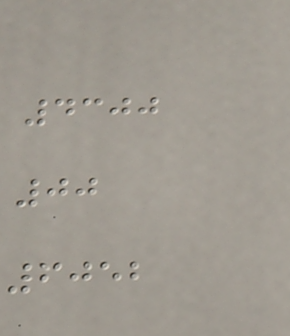4300
00
6052
